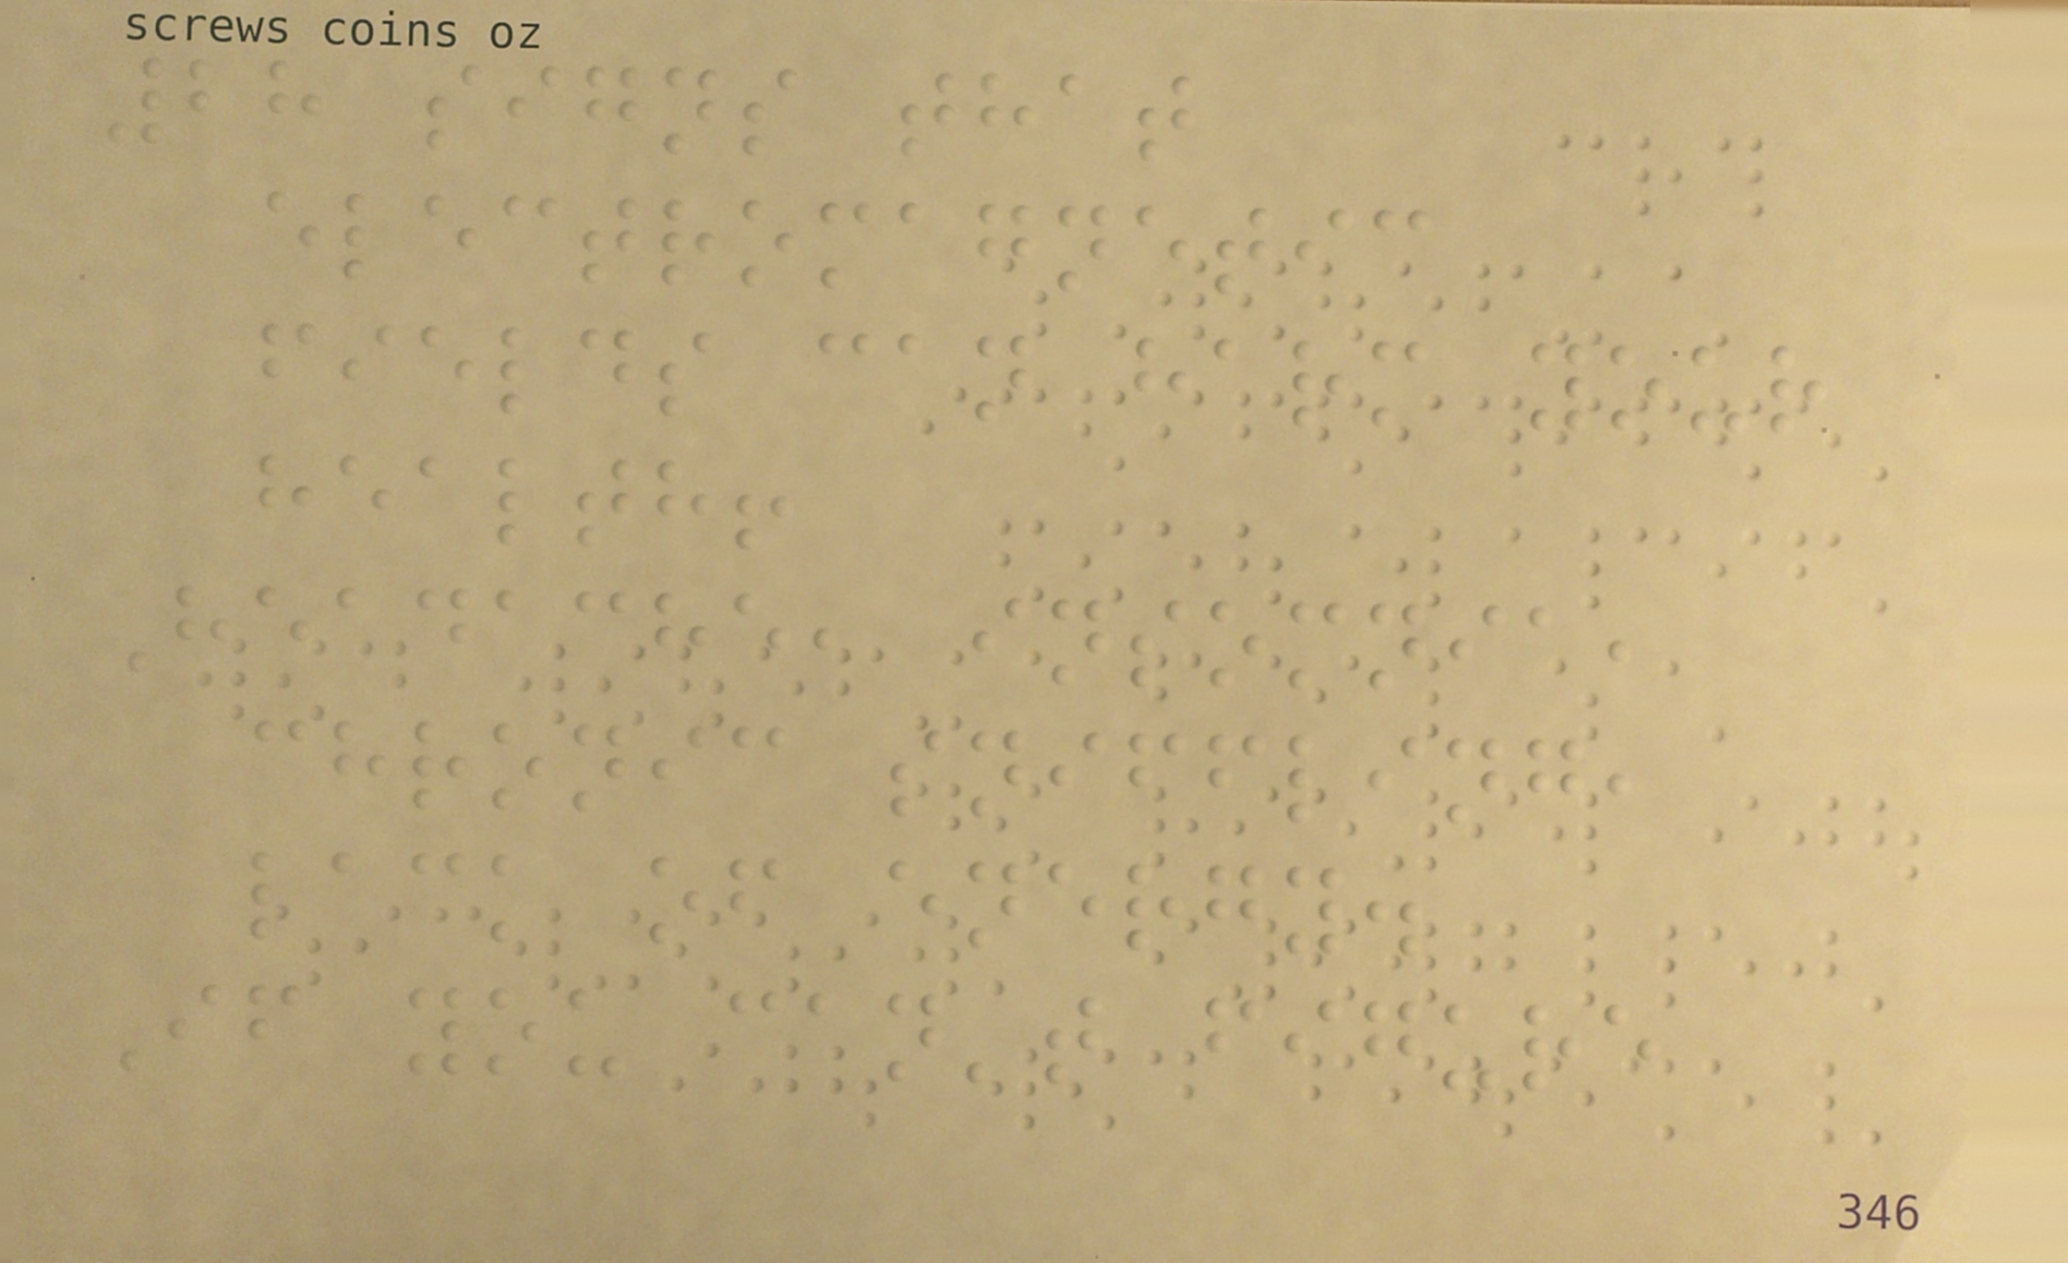28 signs that
electromagnetic
fields can harm your
health!
Headache, insomnia,
chronic sniffling,
lack of energy.
If you can't figure
